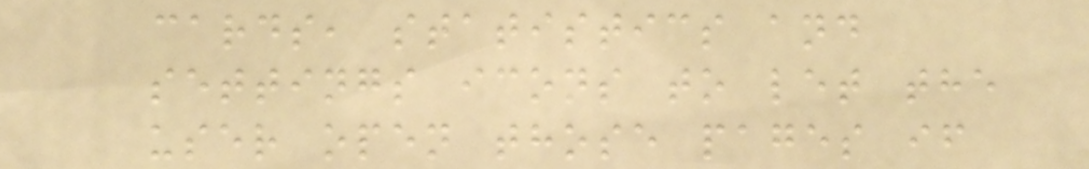cards, statistics and
settings icons to let the
user open those pages if
